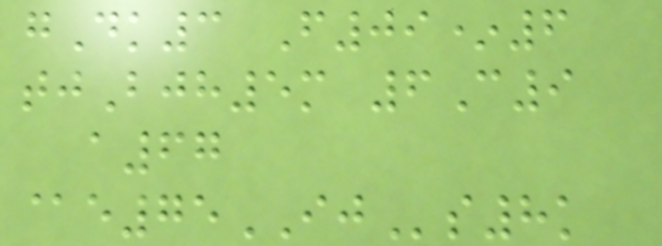gDk3 F09*6
tjBjh5m 6C9
a67
@e75IJs8k
